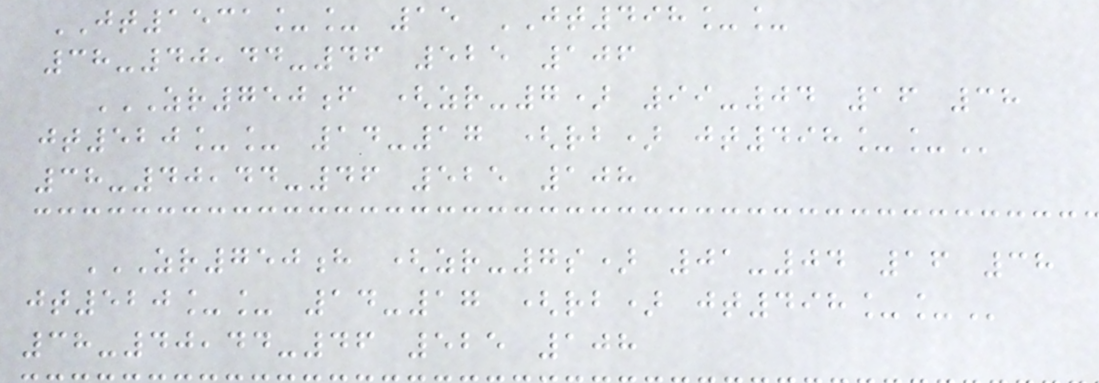JT1531__ 15 JT498__
38-40,44-46 525 106
ZR750F (ZR-7) 99-04 16 38
JT520__ 14-17 (RB) JT498__
38-40,44-46 525 108
ZR750H (ZR-7S) 01-04 16 38
JT520__ 14-17 (RB) JT498__
38-40,44-46 525 108
